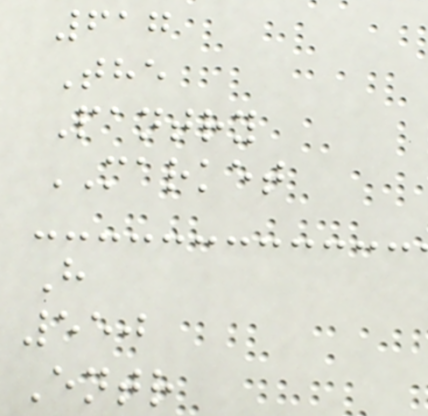617
The
Pantry
MARKET
H
550
Entr
